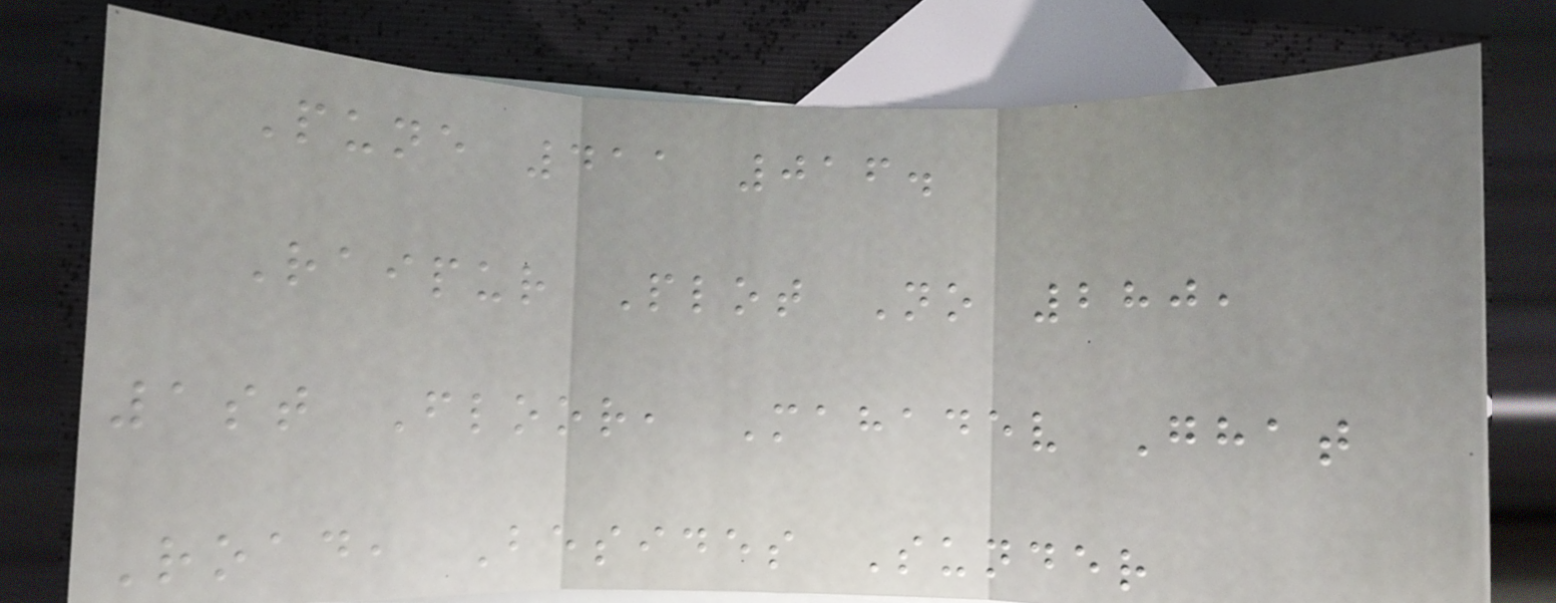Pune 411 016.
Raipur Plot No 280,
1st Floor, Mahadev Ghat
Road, Besides Sunder
